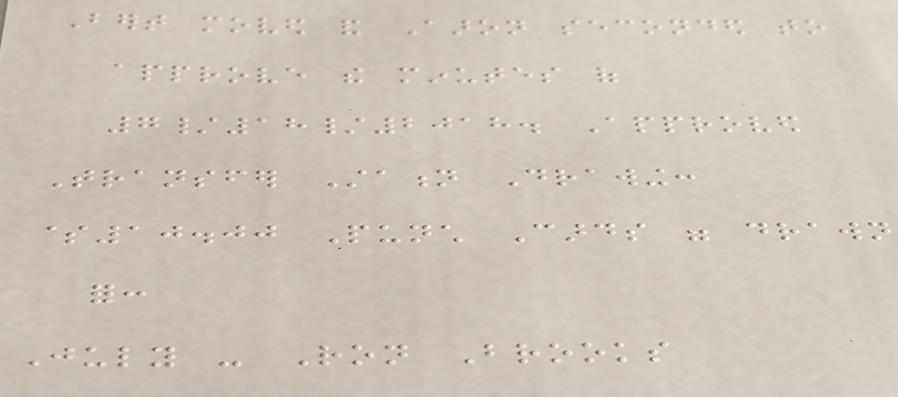Bert moved and Aaron seconded to
approve the minutes of
7/18/2018. Approved
Transfer Station Drawing:
$10.00 Punch Cards were drawn
for:
July - Ron Brooks
